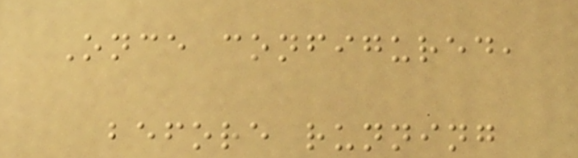Once configured,
before running
